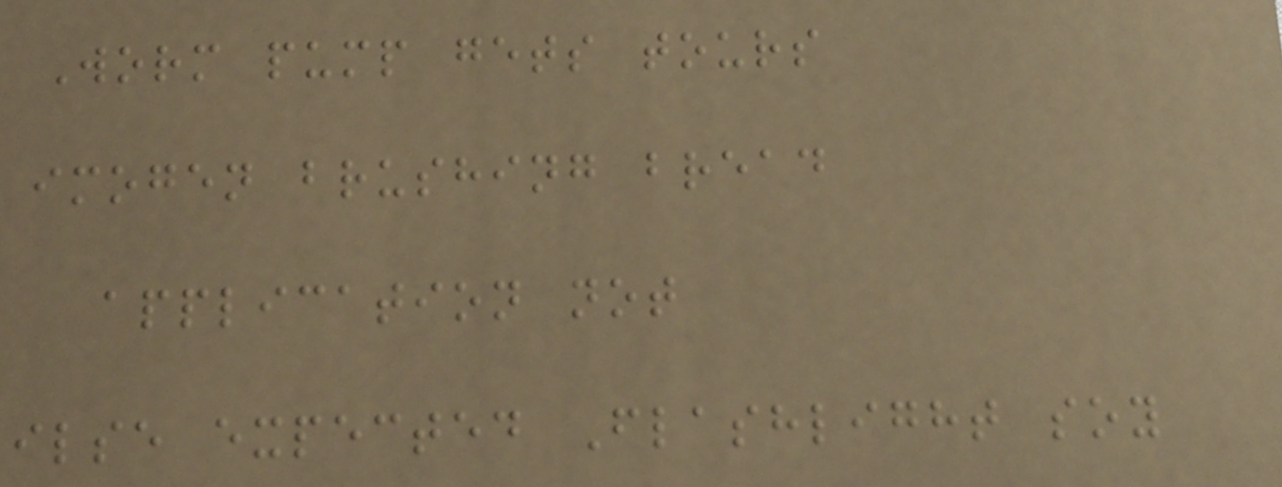Worm pump gets tours
imogen brushing bread
application not
ilse expected Flashlight soy
